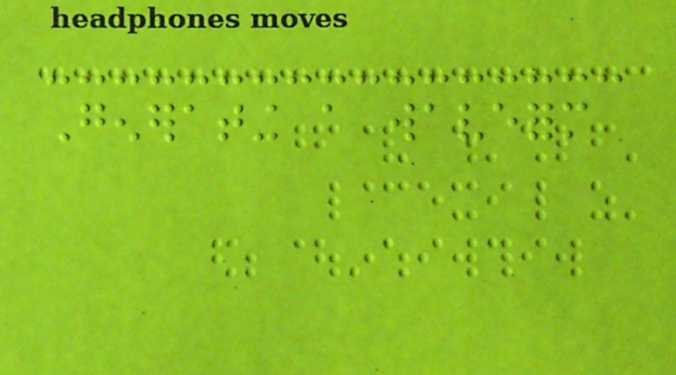Generating a waveform
